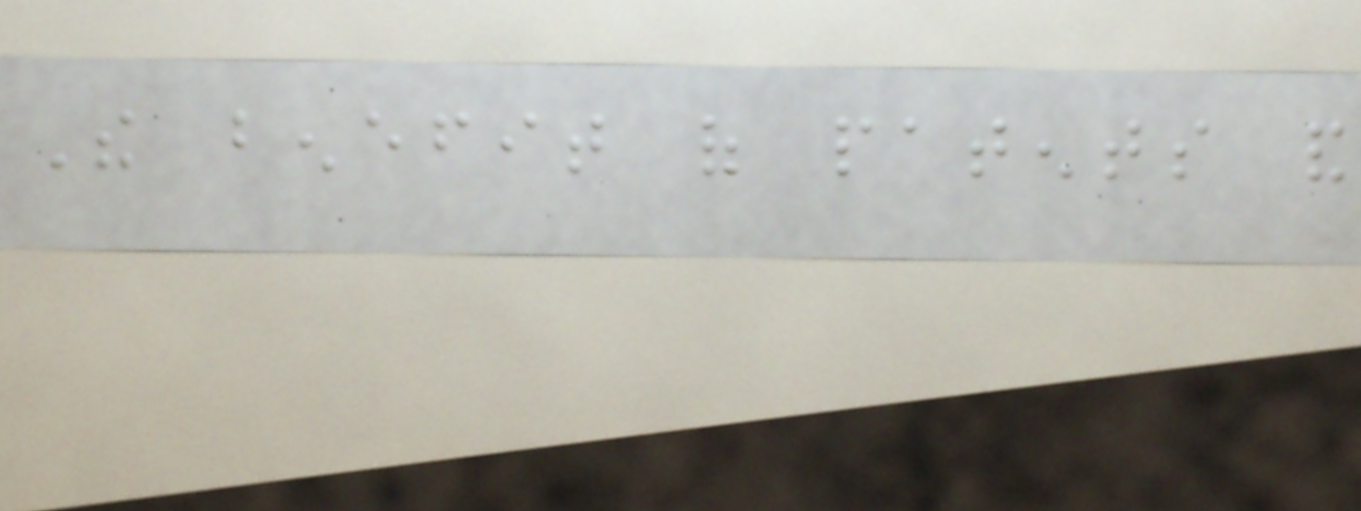The benefit of patents and
